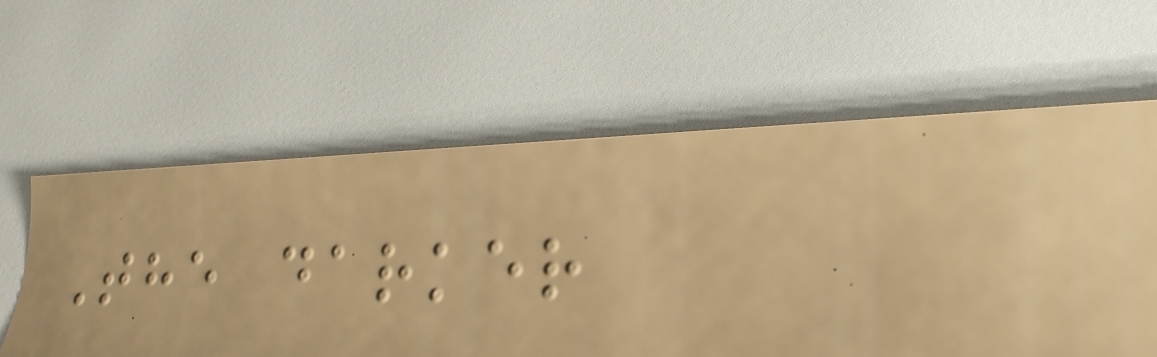The darker
